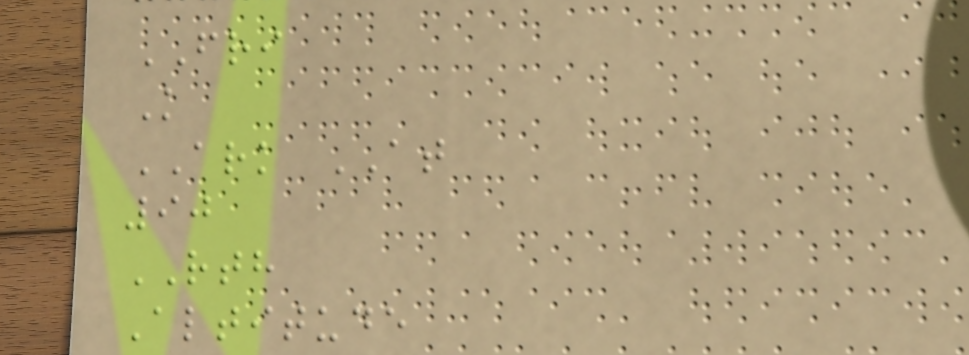FRI
K
ARK AT
90
RTH
Altitude
